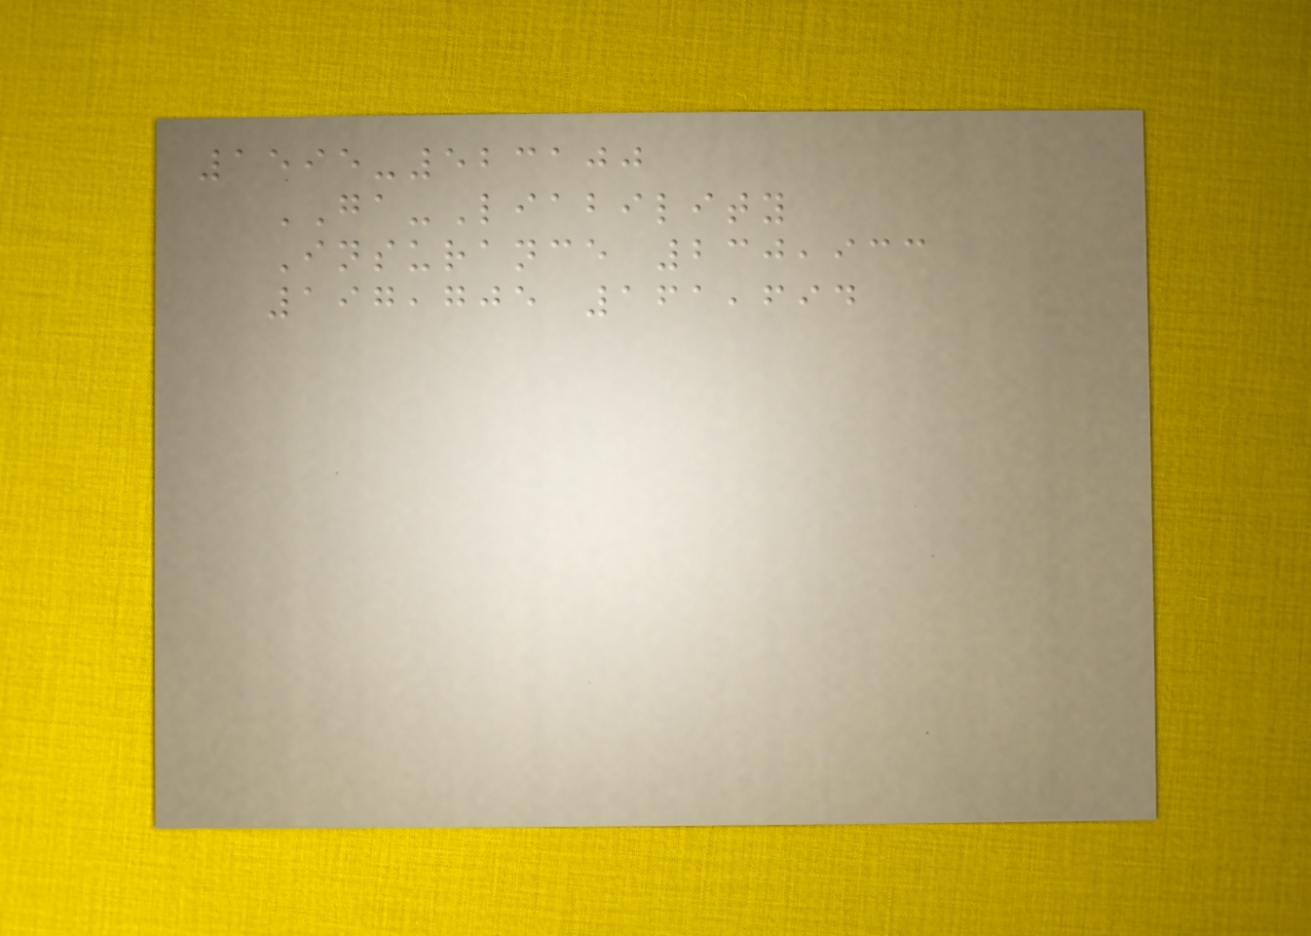1595-523100
GA-Liability
Insurance 230,933
197,705 161,694
